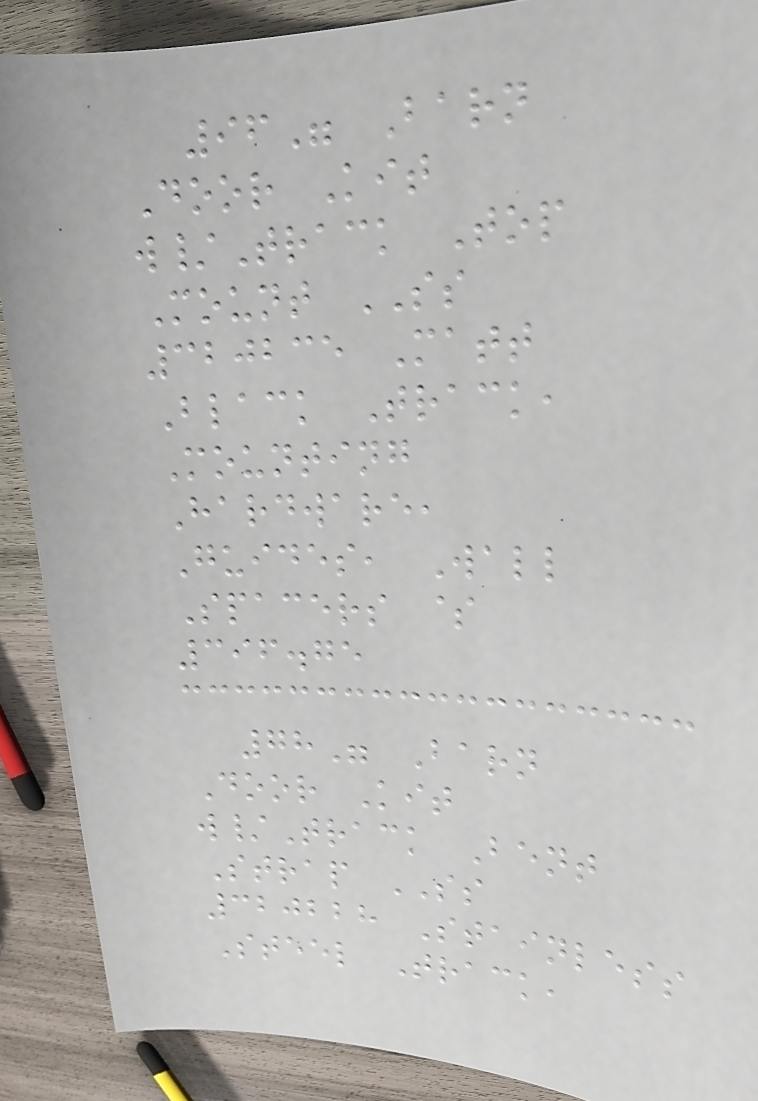96" Barn
Door Kit
w/Track Top
Mount SS
320235 Matt
Black Track,
Mounting
Hardware,
Guides, Wall
Spacers $
396.75
78" Barn
Door Kit
w/Track Bent
Strap SS
320228 Stainless
Steel Track,
